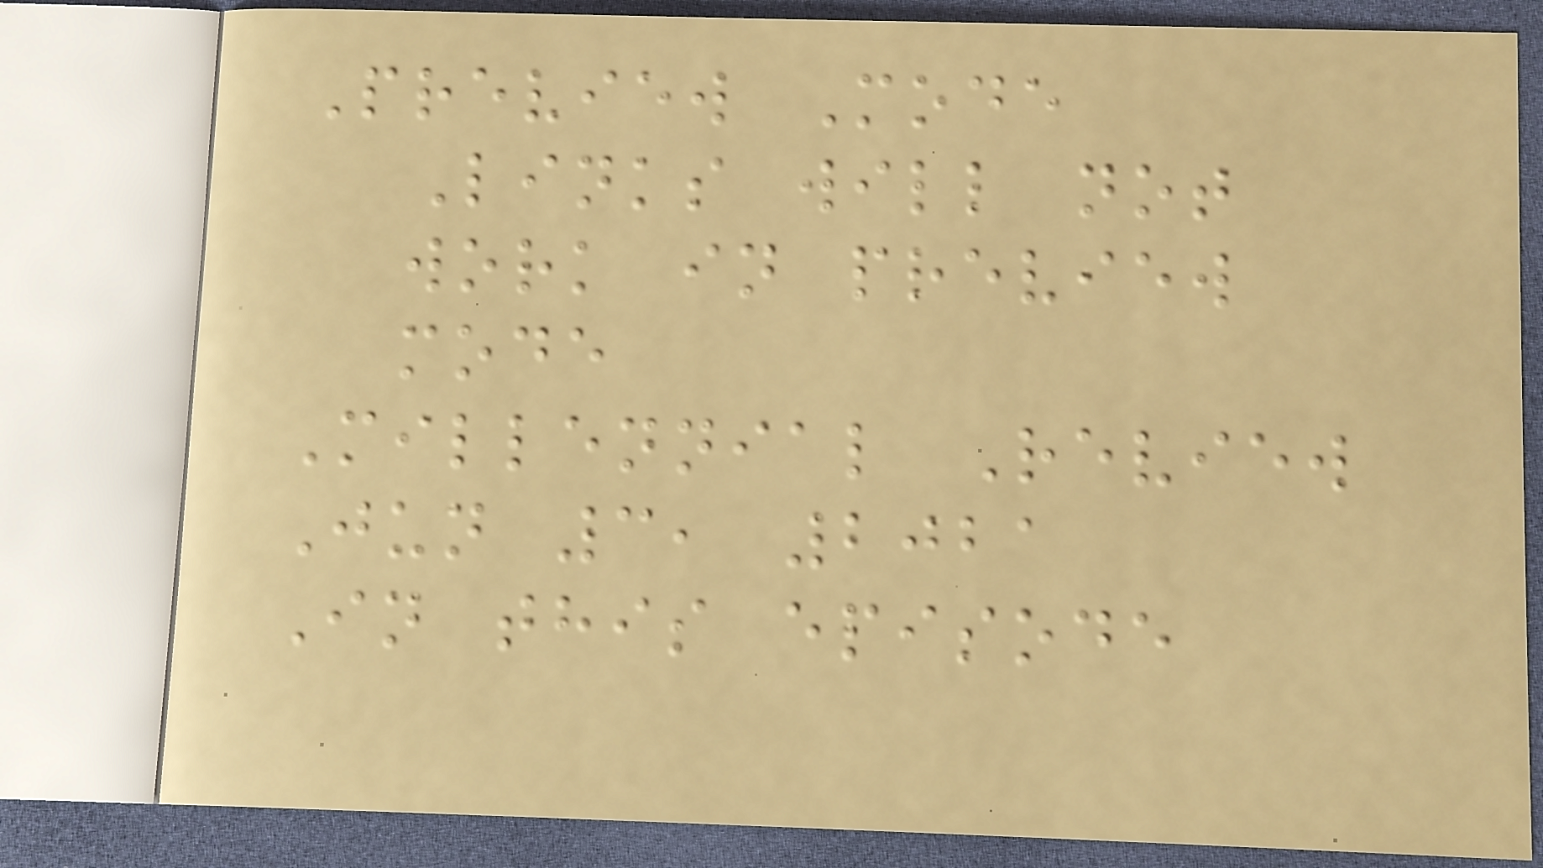Preview Mode
Links will not
work in preview
mode
Millennial Review
Jun 3, 2021
In this episode
